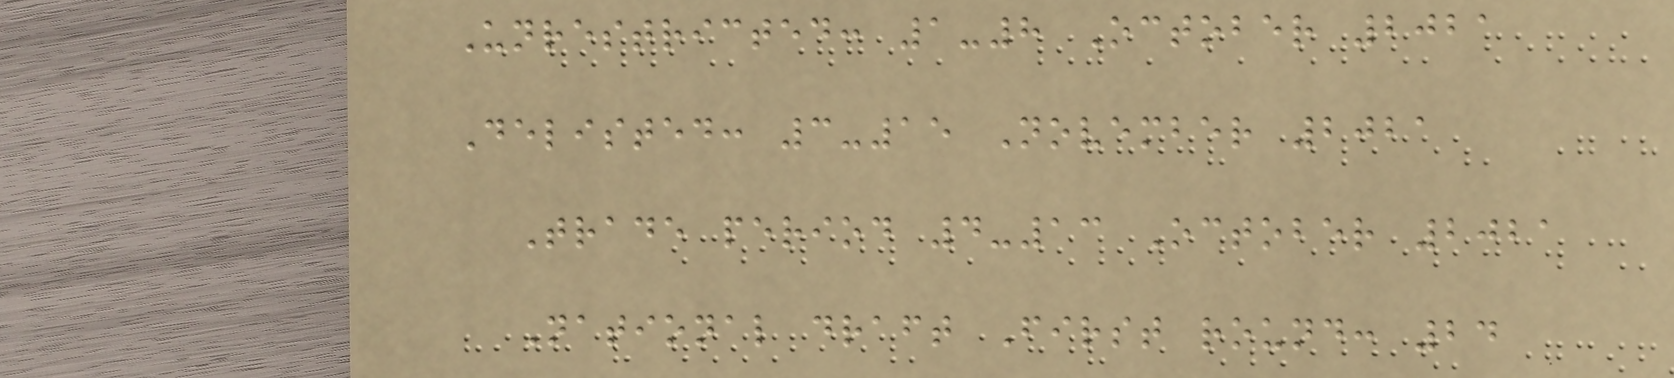Unrestricted: 1-8 October 2021
Delisted: 3-15 November 2021
Trade period 4-13 October 2021
National draft First round: 24
